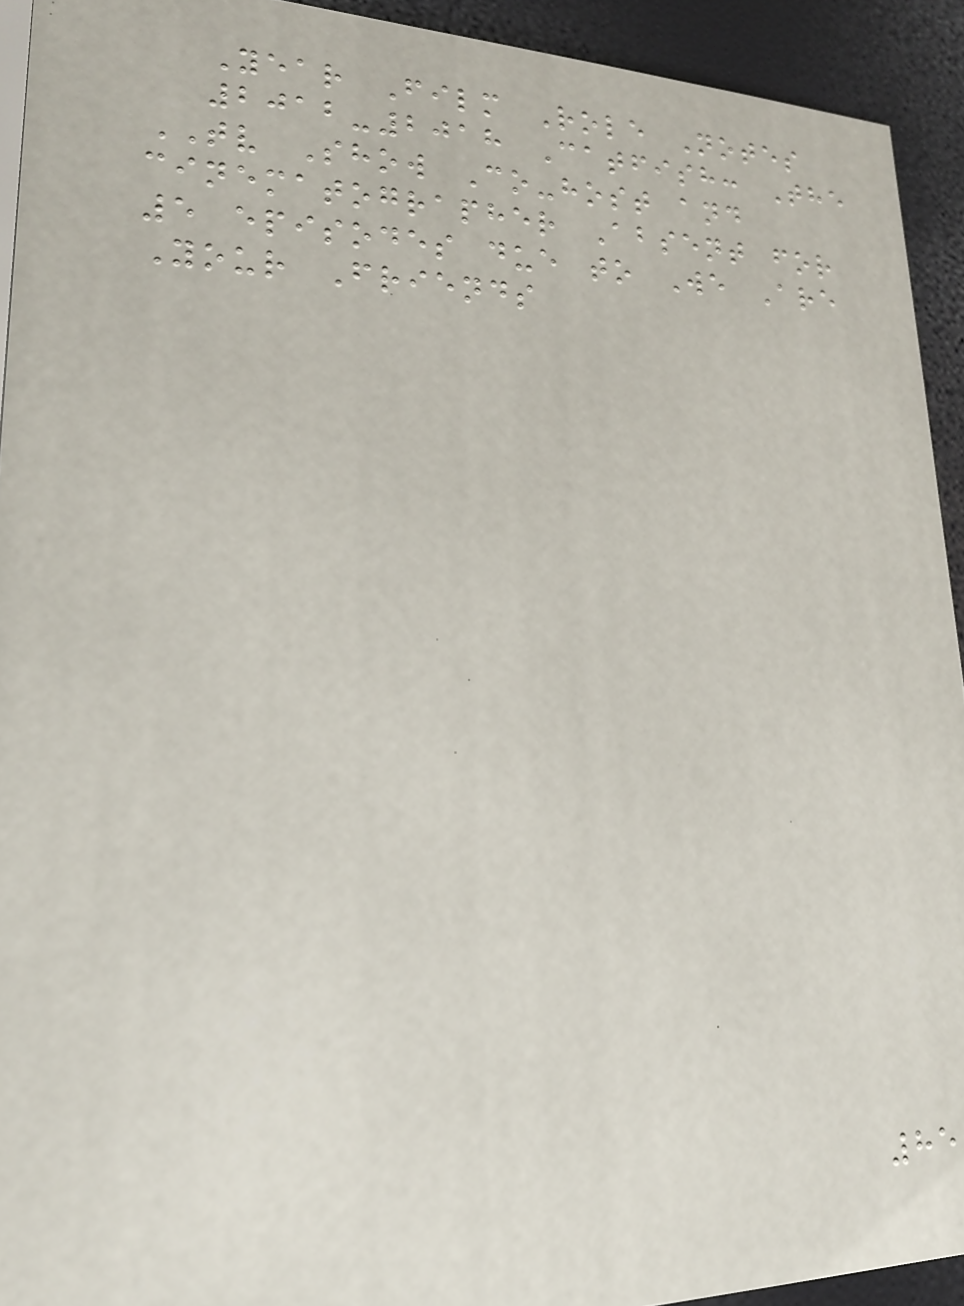Year Film Role Notes
2012-2018 Catfish: The
TV Show Co-host and
cinematographer Absent for
5 episodes due to We Are
Your Friends
85
